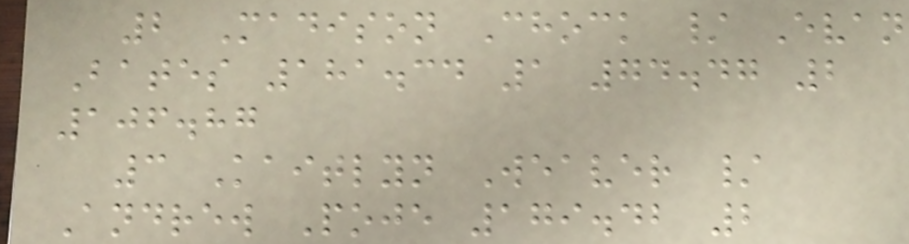2 Madison Chock / Evan
Bates 181.34 1 74.47 2
106.87
3 Kaitlyn Weaver /
Andrew Poje 179.42 2
